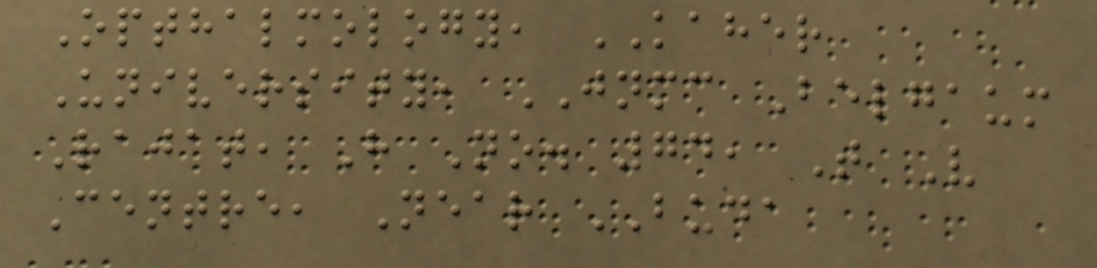Opthalmology, KAHER
University, JNMC Belgaum
Rajat, H No. 74, T V
Centre, Near BUDA
